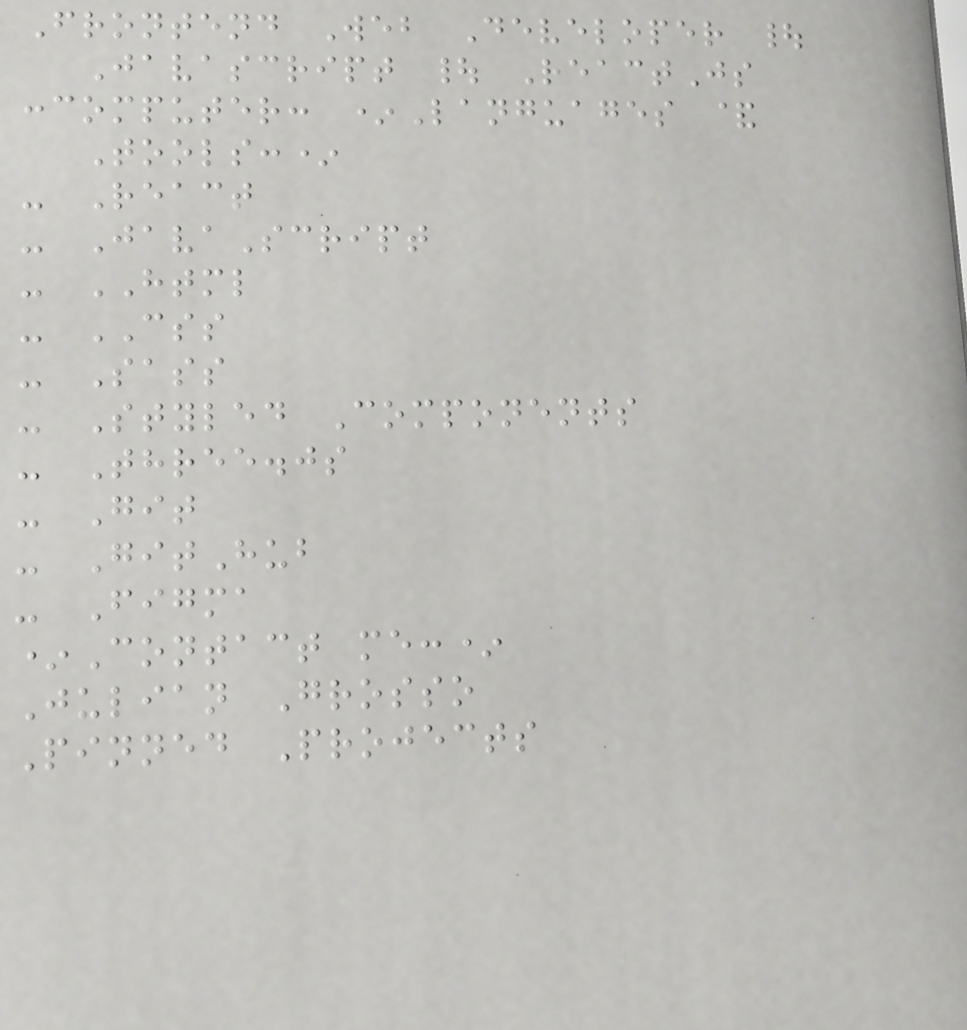Frontend Web Developer |
Javascript | ReactJs
:computer: *Languages &
Tools:*
- React
- JavaScript
- HTML
- CSS
- Sass
- Styled Components
- Three.js
- Git
- GitHub
- Figma
*Contact me:*
Julian Grosso
Pinned Projects
